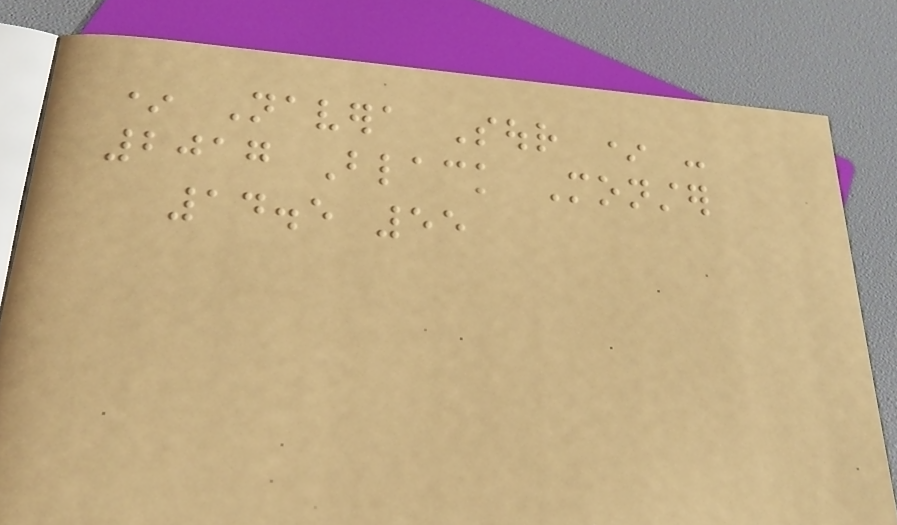* Navera Sour * -
2017 Black Monster
14.5 55
